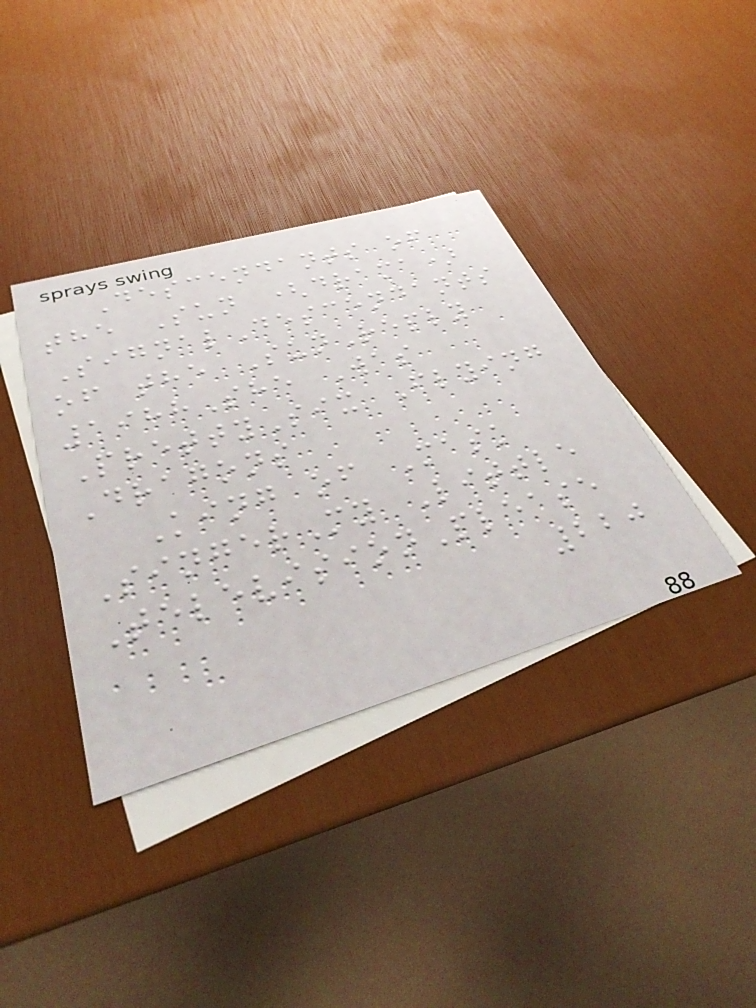Descendants of
the Sun (drama)
SignalDescendants
of the SunReply
1988She Was
PrettySix Flying
Dragons
King of Mask
SingerMy Little
TelevisionPlease
220
